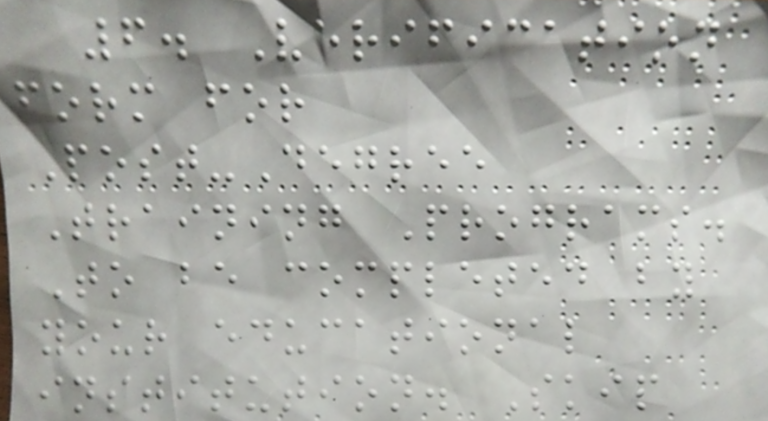6. Verification
form for
Post-Degree
Training Programs.
To be completed by
your educational
institution. Skip
